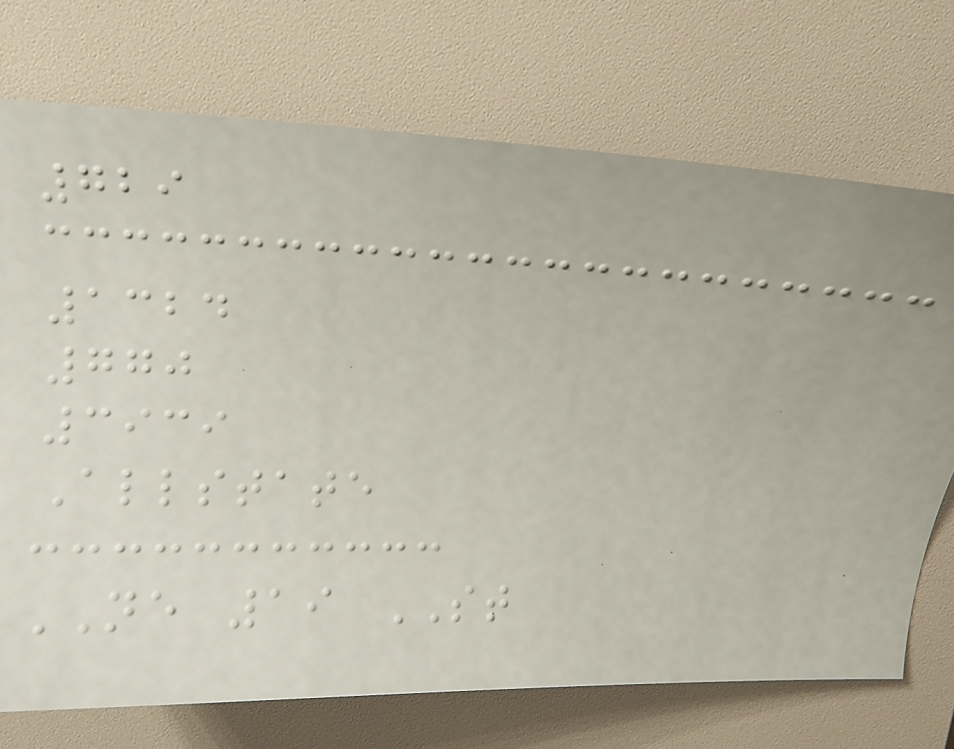729
1324
770
3939
Allstate
NE 19 ST
